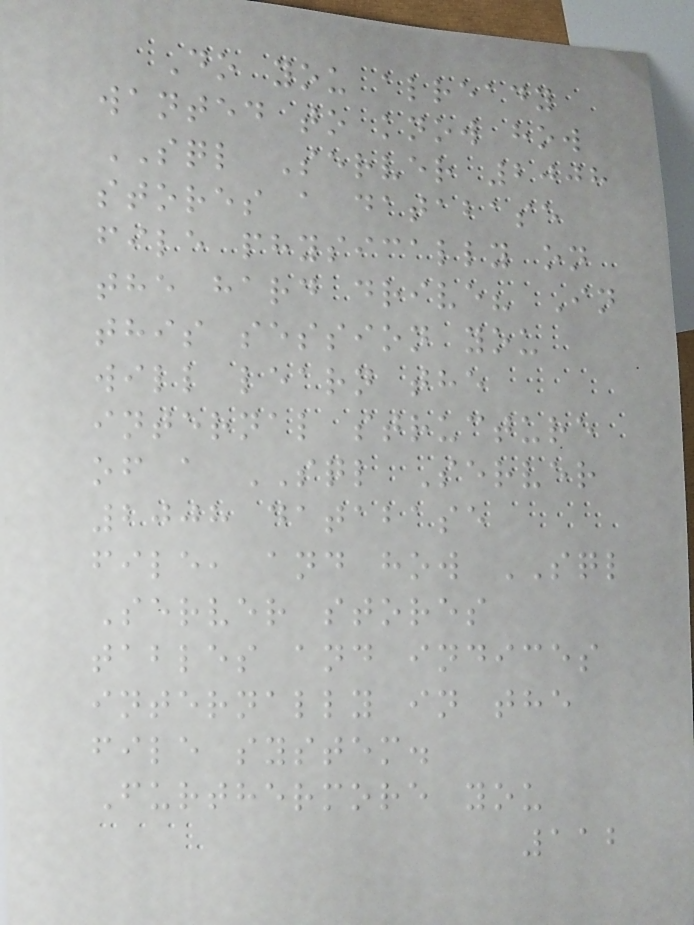Do you already
wanted to know how
SQL Server 2008
stores a database
file physically on
the hard drive? In
this session you
will learn the
internal structure
of a SQL Server
2008 database
file, and how SQL
Server stores
tables and indices
internally in the
file system.
Furthermore you
112
